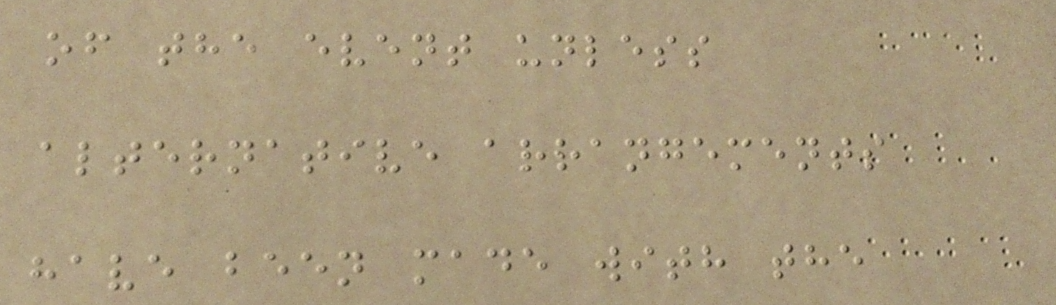of the event unless
alternative arrangements
have been made with the
